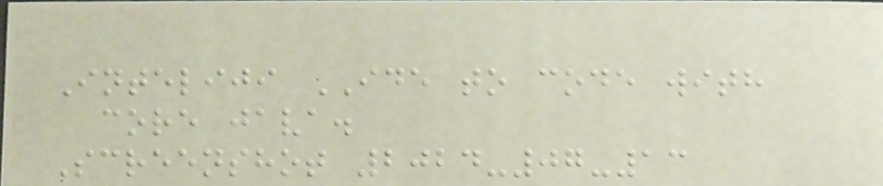Inteliji IDE to code with
core java.
Screenshot 2024-07-13
